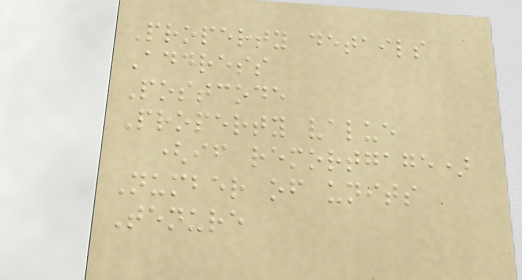Property details
Address
Postcode
Property value
(if remortgage)
Number of units
Tenure
